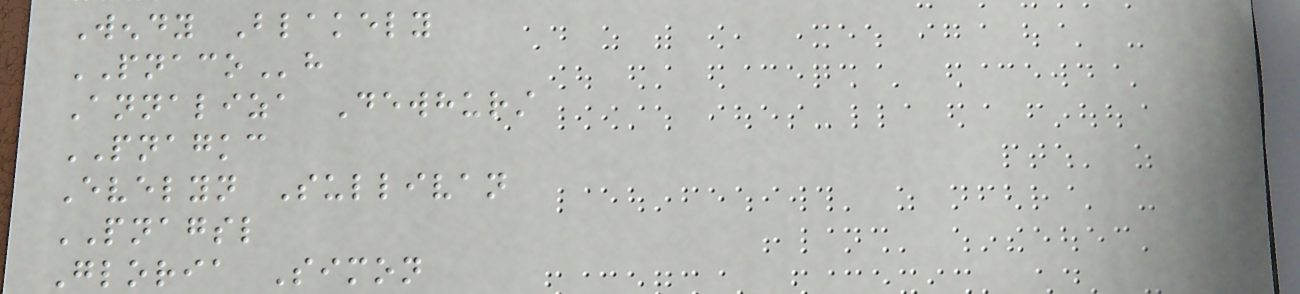Wendy Blakely
PNACOh
Annaliza Dewhurst
PNAGKC
Evelyn Sullivan
PNAGSL
Gloria Simon
